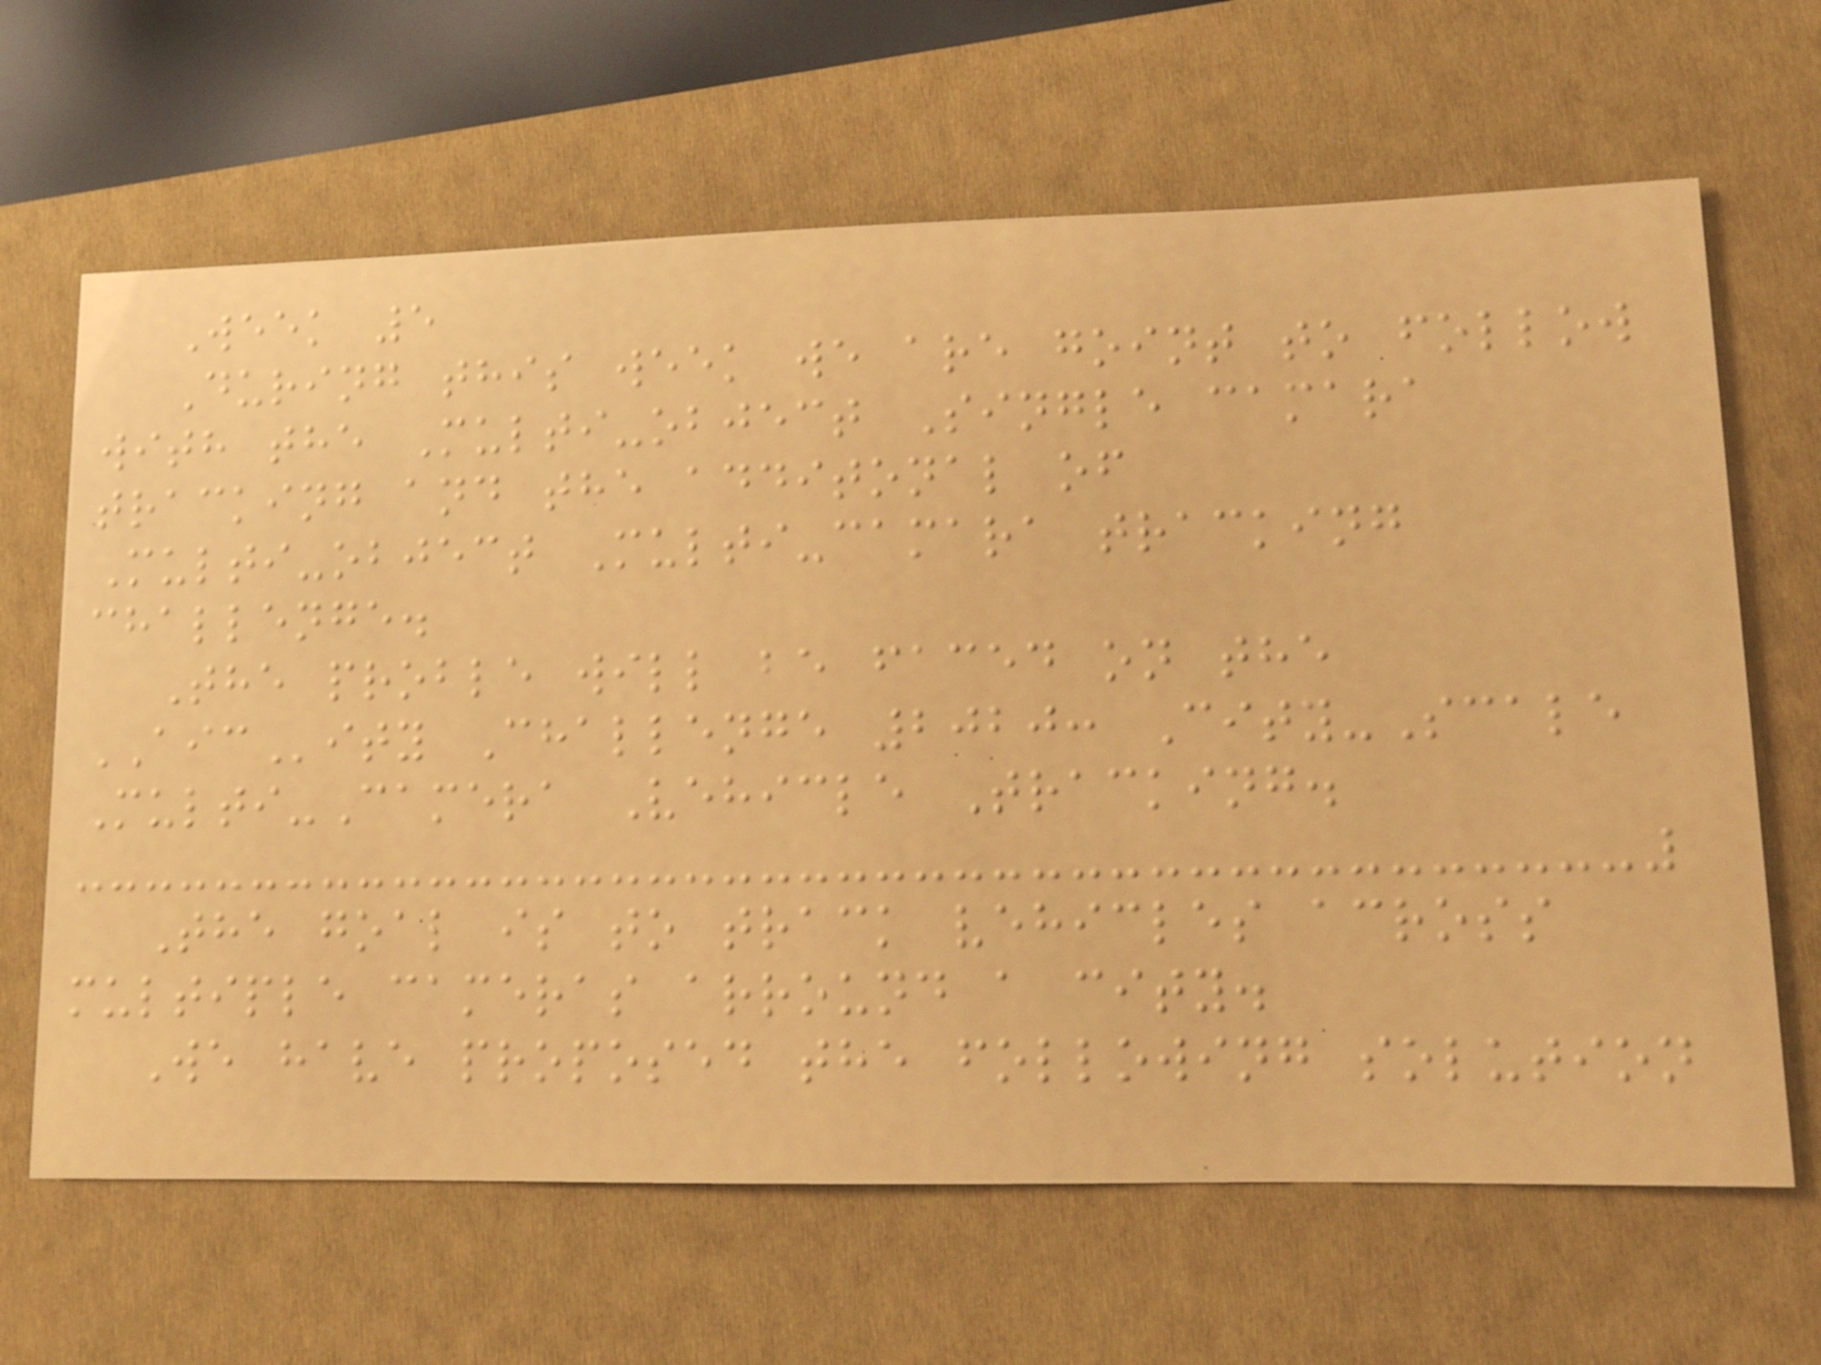Week 5
During this week we are goint to follow
with the Multi-object Single camara
tracking and the additonal of
Multi-object Multi-camara tracking
challenge.
The proble will be faced on the
AICity Challenge 2020: City-Scale
Multi-Camera Vehicle Tracking.
The goal is to track vehicles across
multiple cameras arround a city.
We have proposed the following solution
